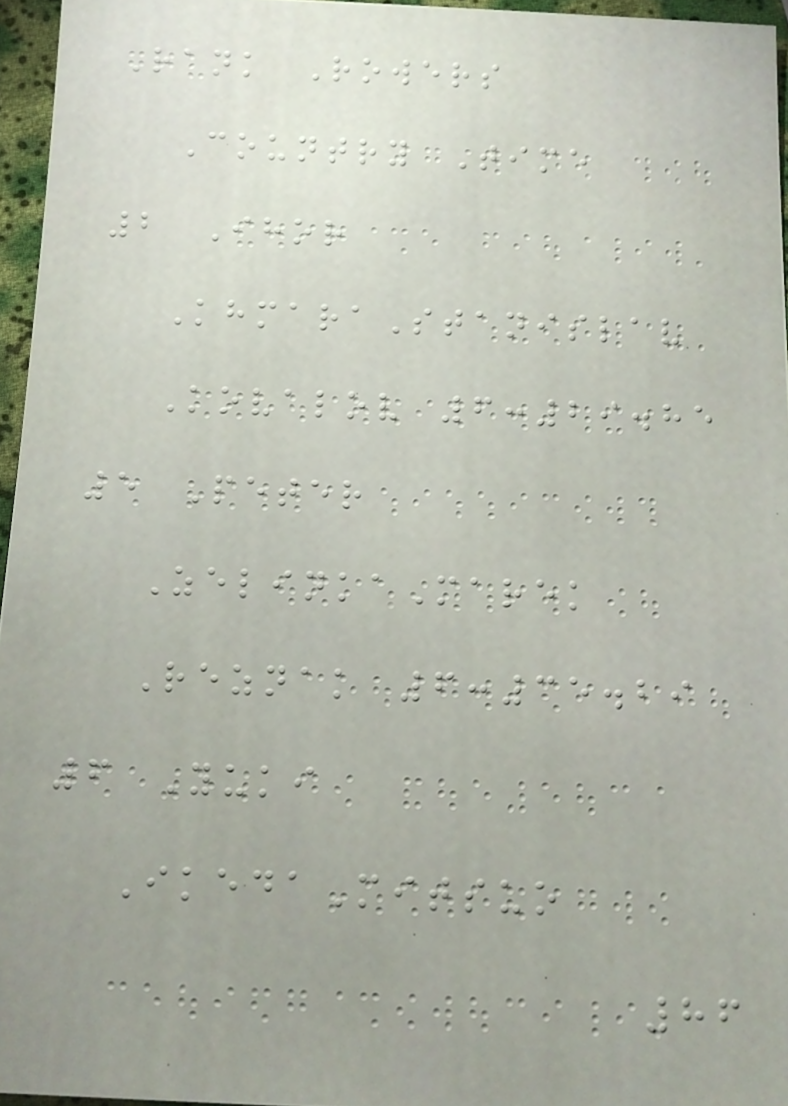Rank Rowers
Country Time
2 Ihor
KhmaraStanislav
Kovalov 6:29.85
5 Peter
ZelinkaMarek
Reznak 6:35.29
6 Yuki
IkedaMitsuo
86
